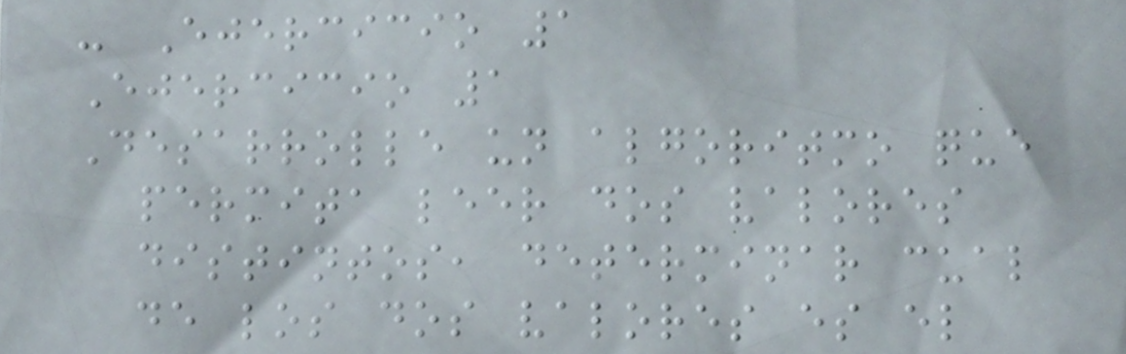- Ejercicio 1
Ejercicio 1
Desarrolle un algoritmo que
permita leer dos valores
distintos, determinar cual
de los dos valores es el
